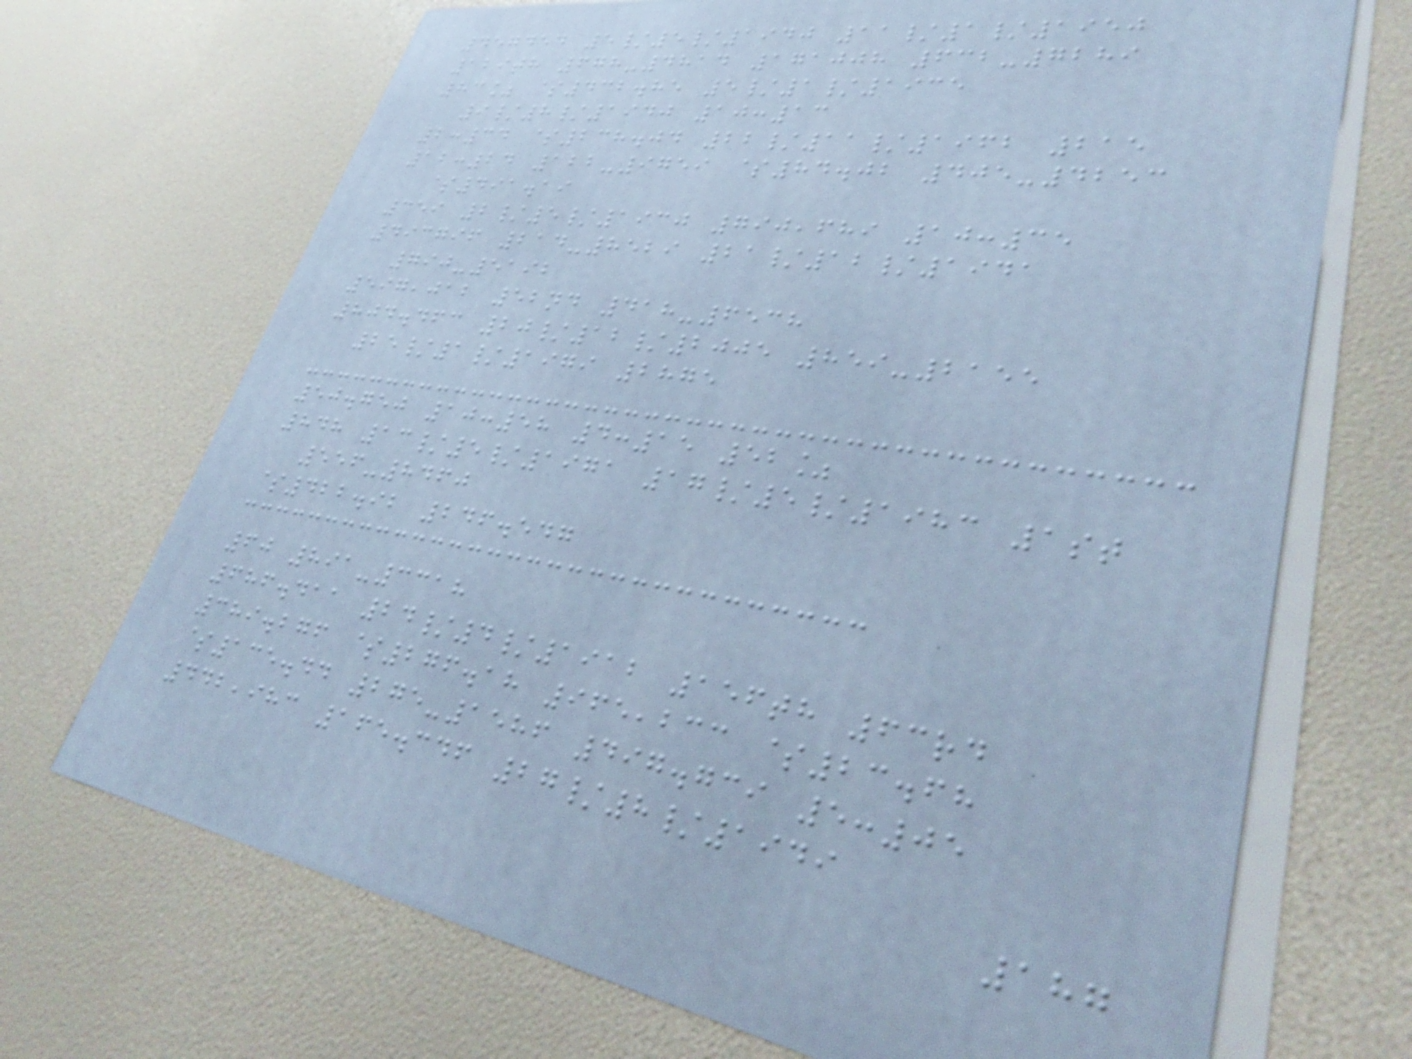457454 5/5/1940 11/1/1950
129th 678-4814 171008 632-7289
83% $432.85 5/1/1935
9/8/1940 10:13
2:34 $238.04 22/11/1962 215
12:24 122-9759 $84.02 405-4253
$491.19
359 2/5/1930 790,689 10:35
493796 214-8529 21/12/1941
790-5192
597,012 52nd 418-6538
804.463 20/12/2005 859-2155
25/1/1979 2875
50.750 10:58 4:15 52%
848 13/5/1971 17/5/1983 1st
556-8460
$422.92 246.547
60 891-3318
686.411 24/4/1912 156th 63rd
389.276 $276.18 965,233 $23.68
$135.44 275-1586 497.739 5:05
442,983 165.346 27/8/1949
187
